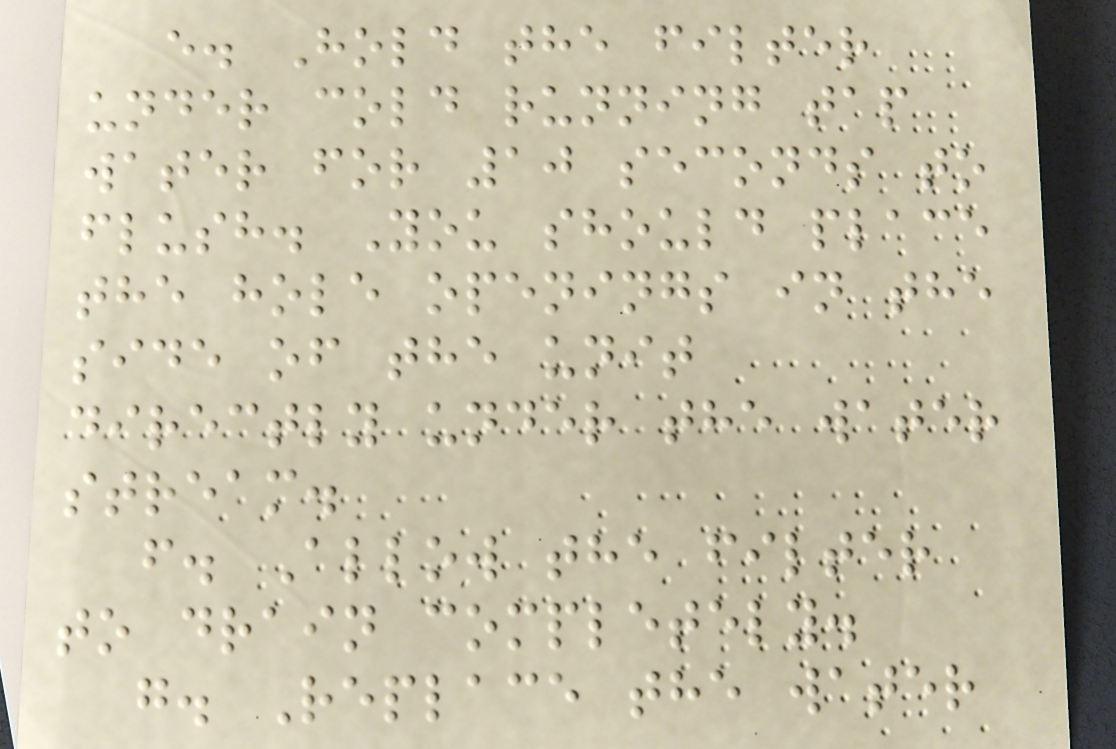e. Hold the filter
under cold running tap
water for 10 seconds to
flush. You should place
the hole openings in the
side of the unit
directly under the water
stream.
f. Allow the filter
to drain completely.
g. Replace the water
